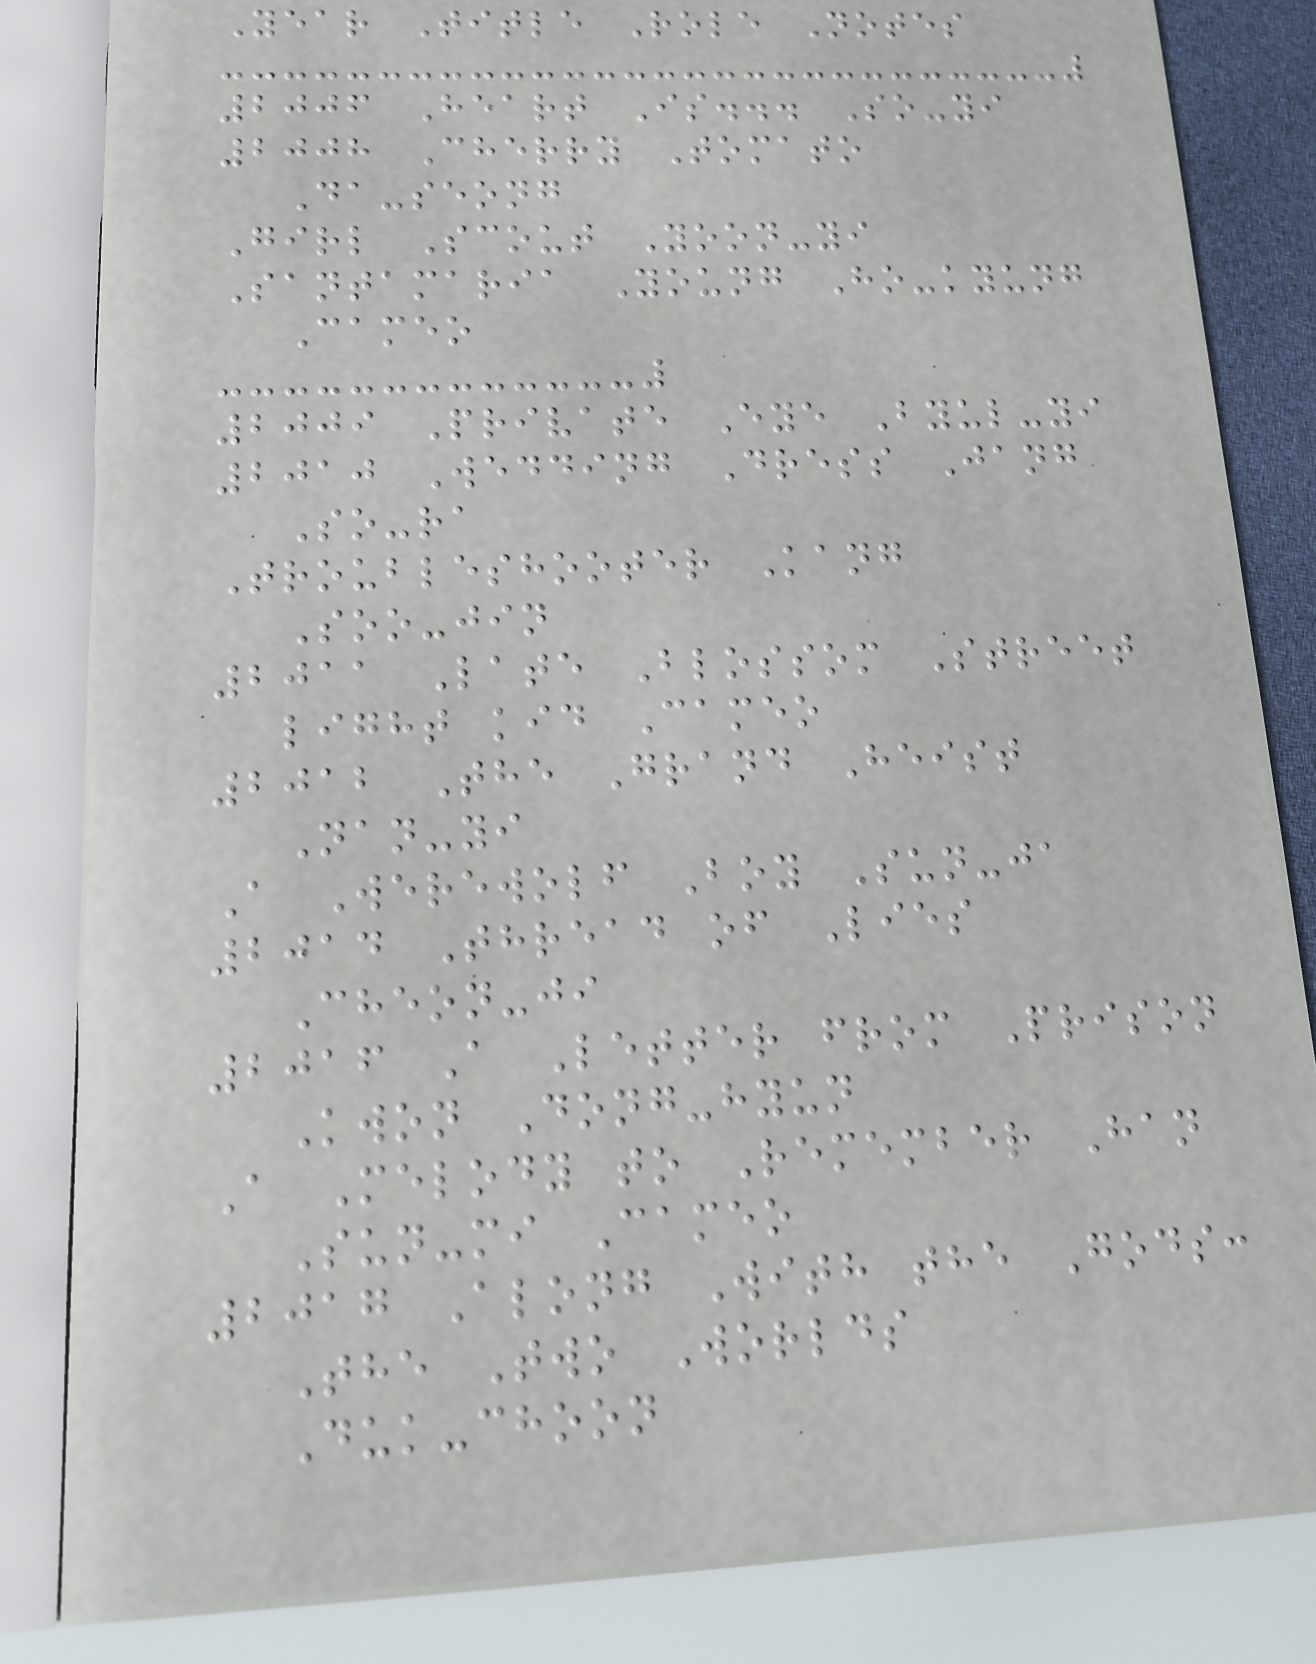Year Title Role Notes
2006 Heart Is... So-yi
2008 Cherry Tomato
Da-seong
Girl Scout Yoon-yi
Santamaria Young Ho-kyung
Cameo
2009 Private Eye Byul-yi
2010 Wedding Dress Jang
So-ra
Troubleshooter Kang
Soo-jin
2011 Late Blossom Street
light kid Cameo
2012 The Grand Heist
Nan-yi
A Werewolf Boy Sun-ja
2014 Thread of Lies
Cheon-ji
2016 A Letter from Prison
Kwon Dong-hyun
A Melody to Remember Han
Sun-mi Cameo
2017 Along With the Gods:
The Two Worlds
Duk-choon
